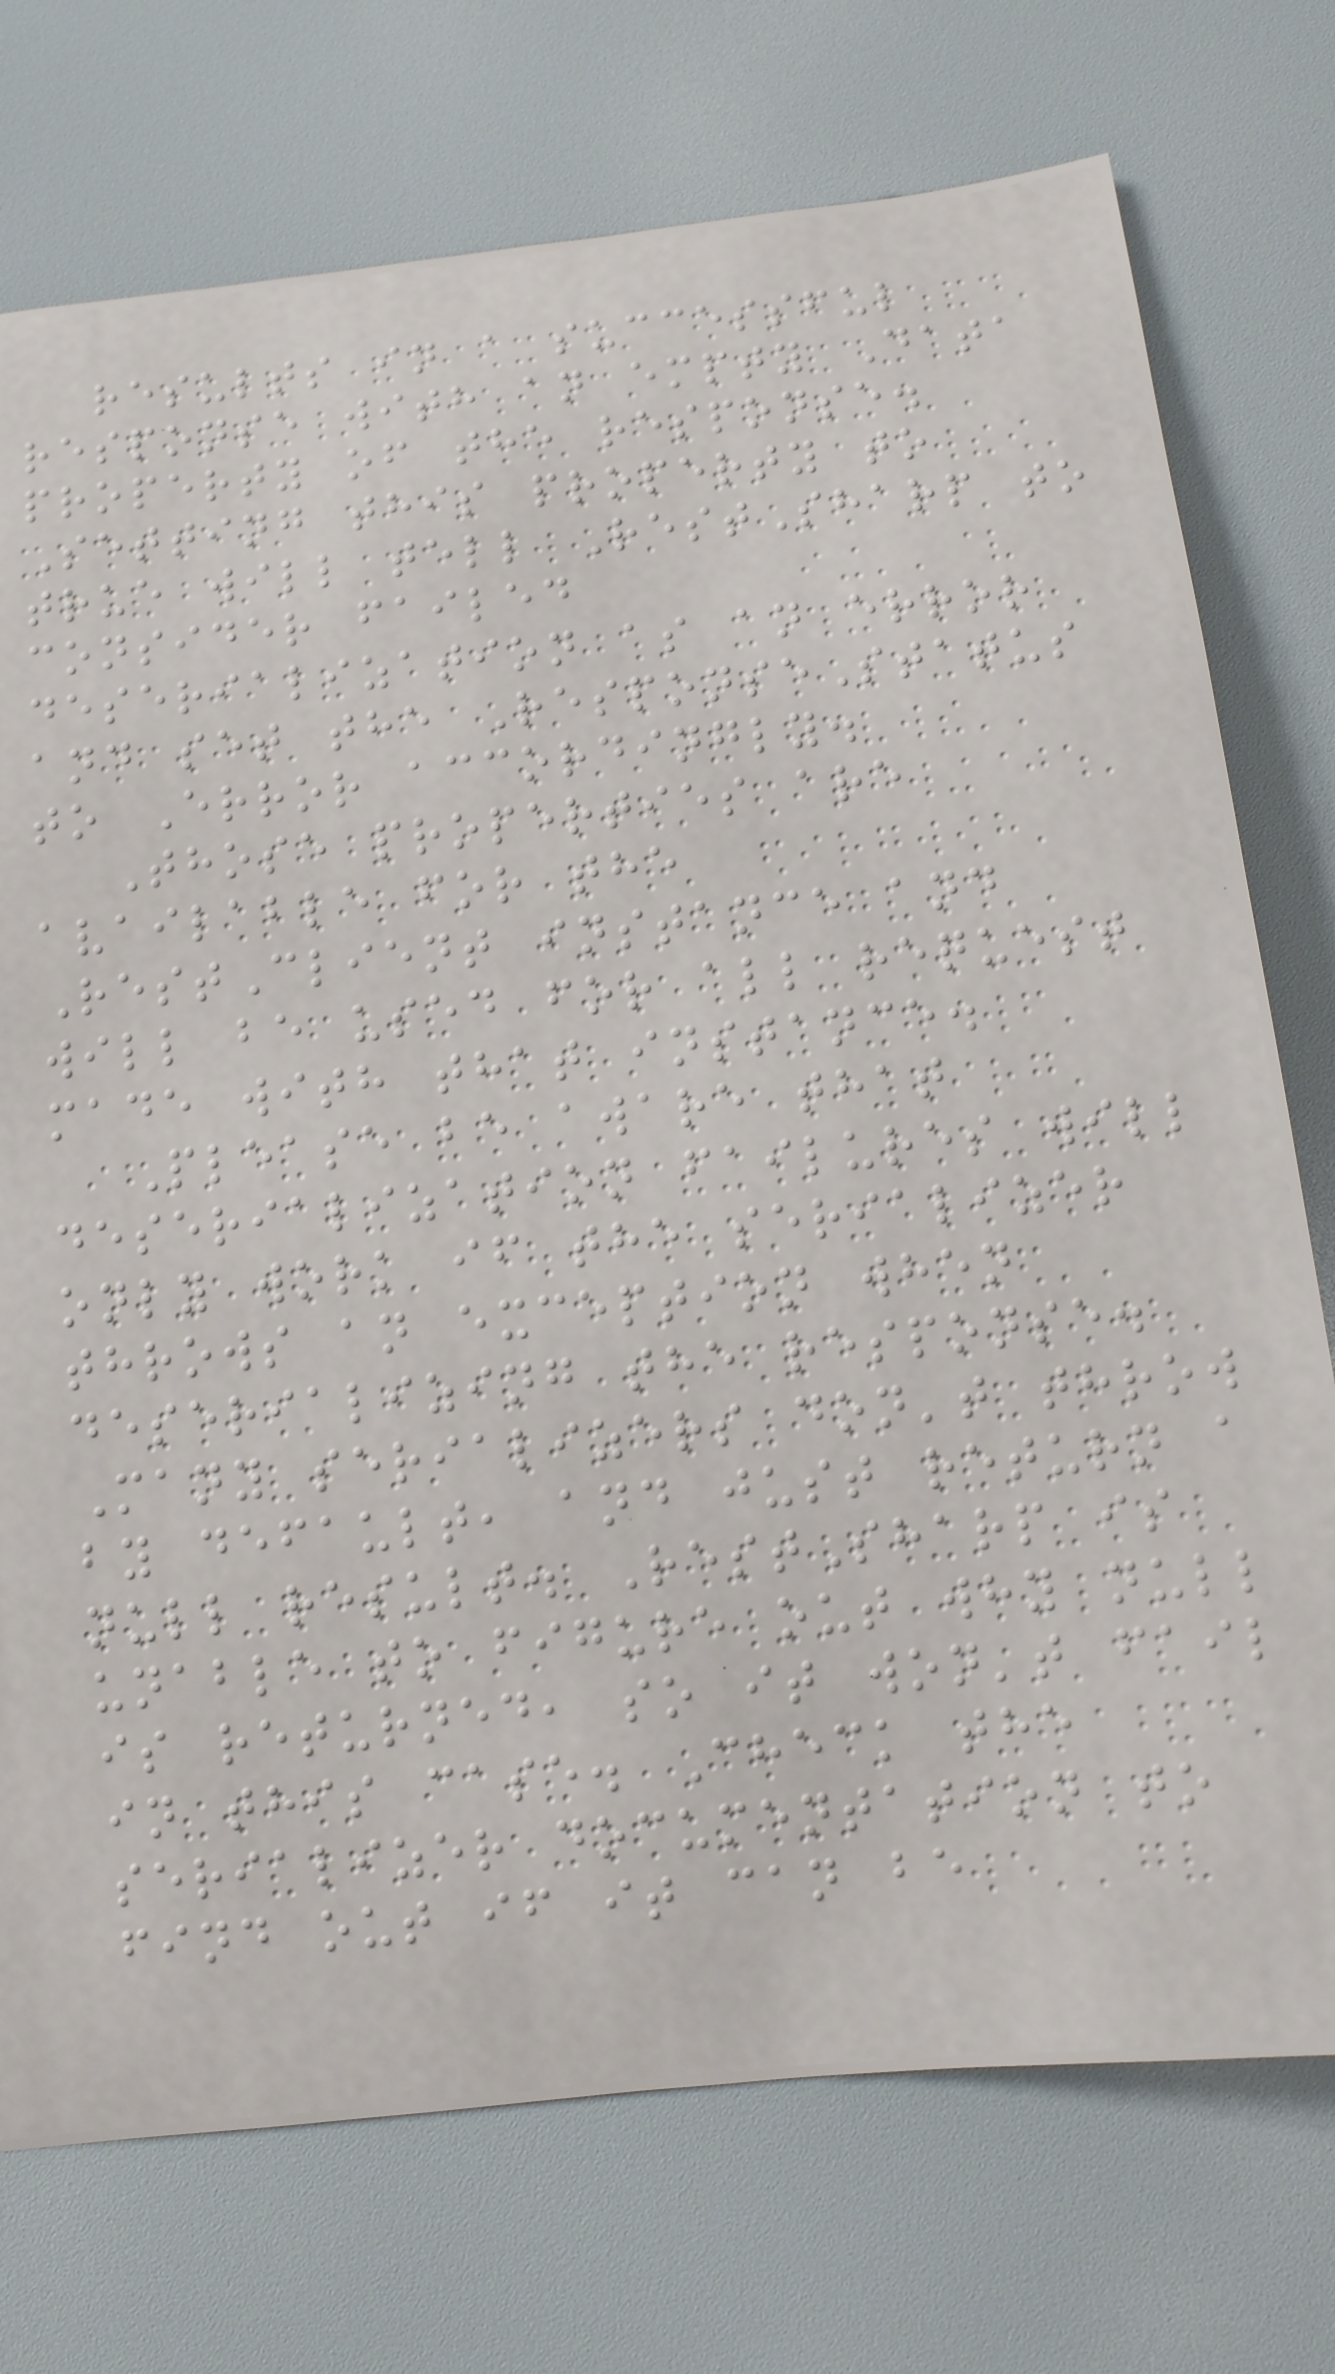results in a successful
response with an empty Data
property of the response.
Setting this property to
true will tell RestSharp to
consider failed
deserialization as an error
and set the ResponseStatus
to Error accordingly.
Those properties are
available for the
RestClient instance and
will be used for all request
made with that instance.
Please be aware that
deserialization failures will
only work if the serializer
throws an exception when
deserializing the response.
Many serializers don't throw
by default, and just return a
null result. RestSharp is
unable to figure out why null
is returned, so it won't fail
in this case. Check the
serializer documentation to
find out if it can be
